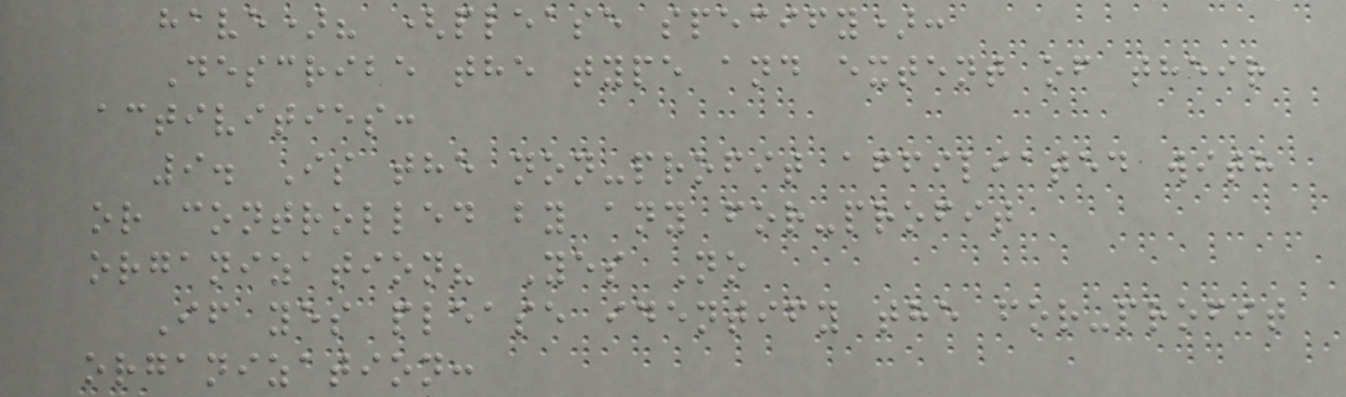have)? (please specify):
Describe the type and extent of their
activities:
9. Is the non-profit affiliated with
or controlled by any for-profit
organization? Yes No
If yes please identify the for-profit
organization:
